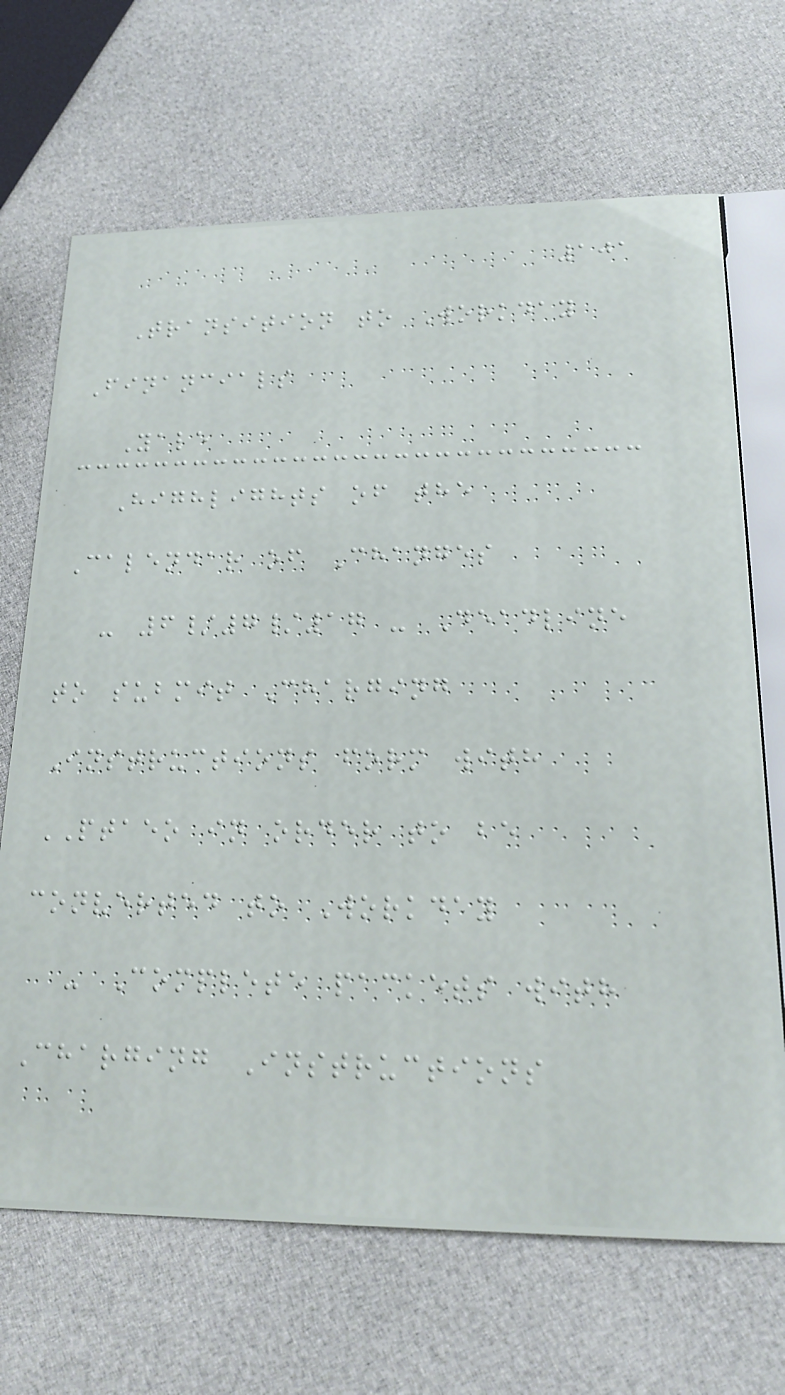101
Transition to Workday
Financials
Yale
Highlights of the
Calendar of Changes
- 6/7/17 - Deadline
to submit Charging
Instructions form with
PTAEO in order to be
converted to Workday
- Complete packets with
Charging Instructions
